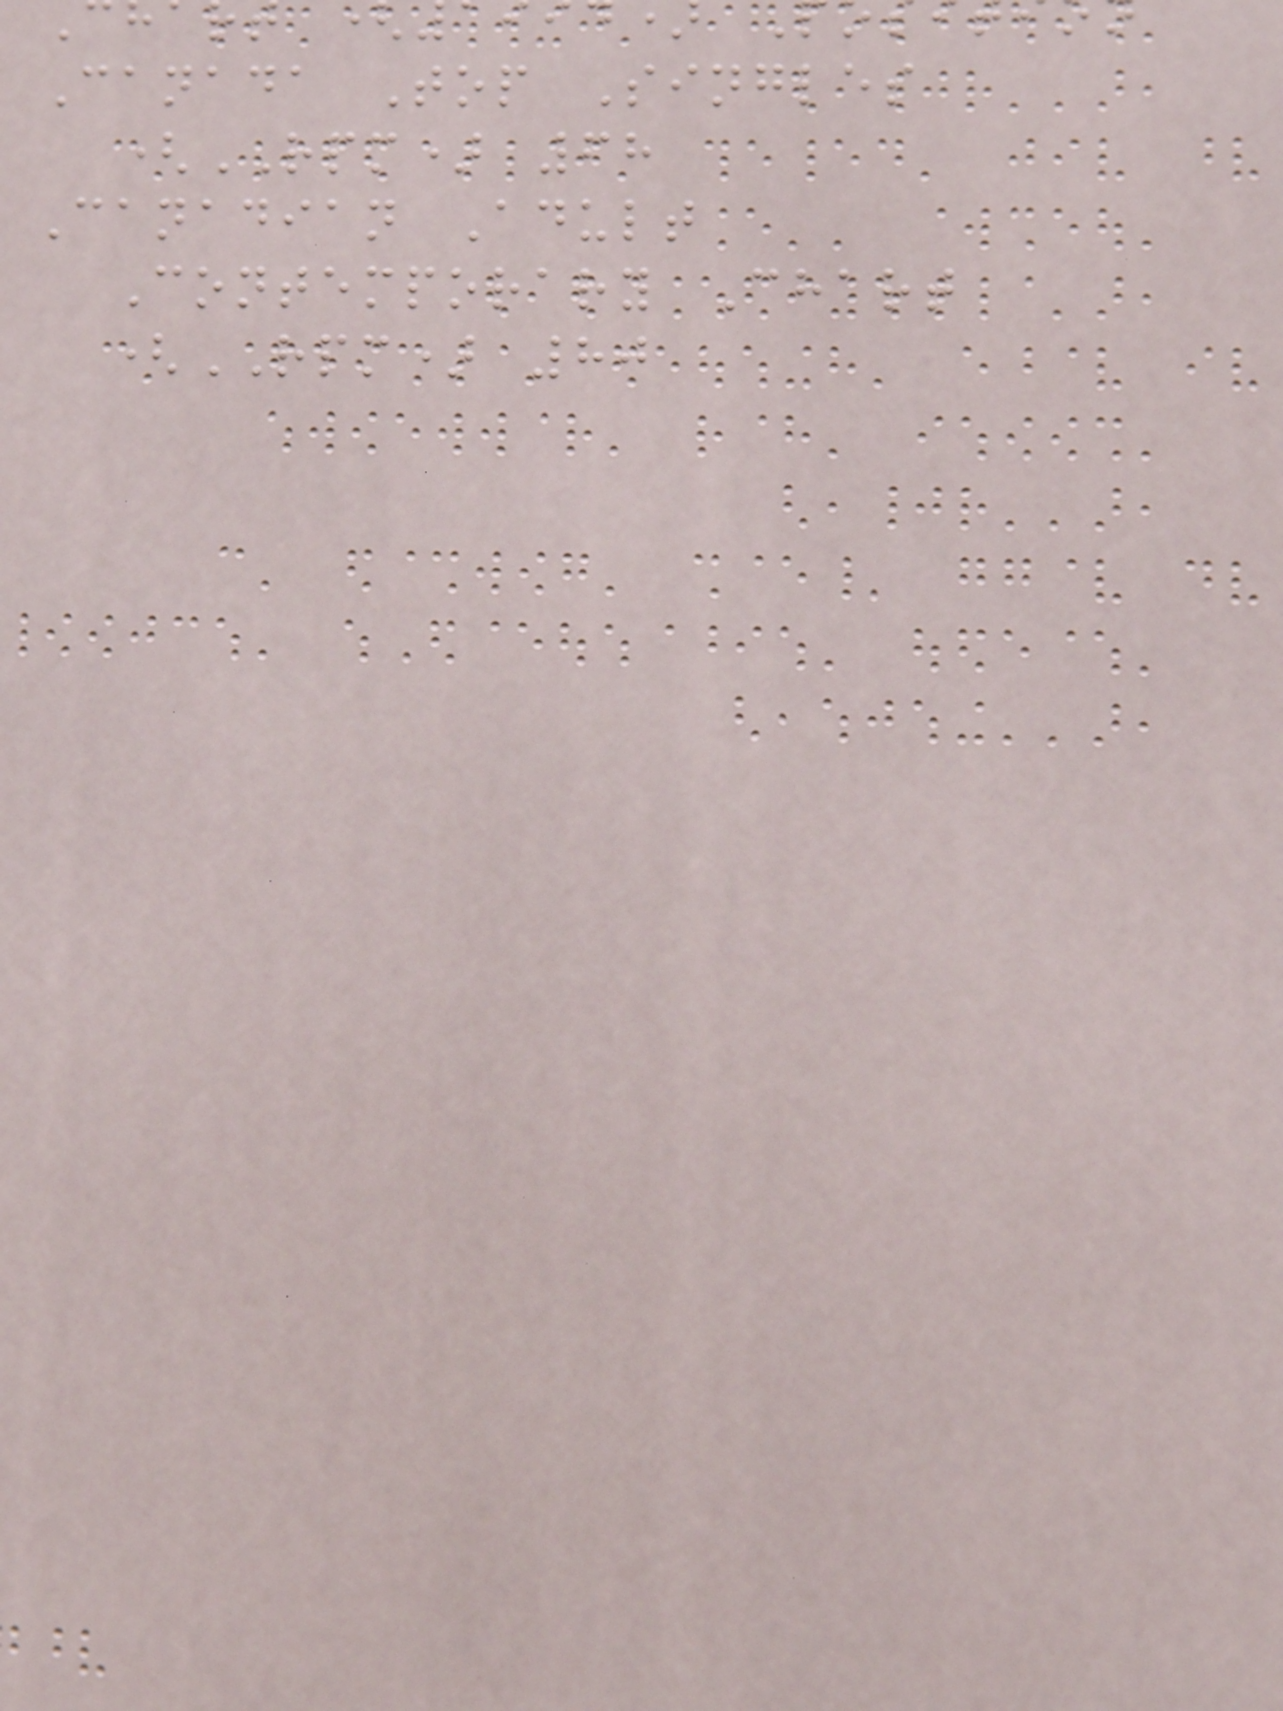Canada Top Singles
(RPM) 68
Canadian Adult
Contemporary Chart
(RPM) 80
